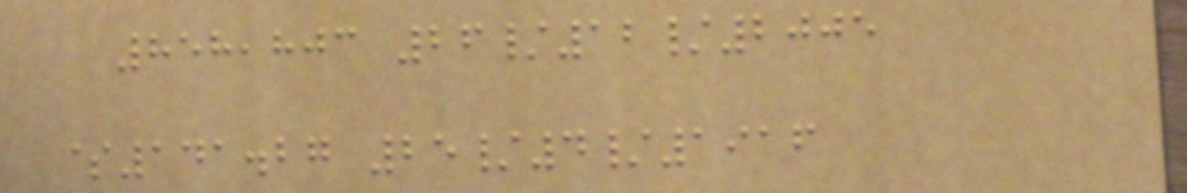858,803 26/12/2005
$141.27 25/4/1916
